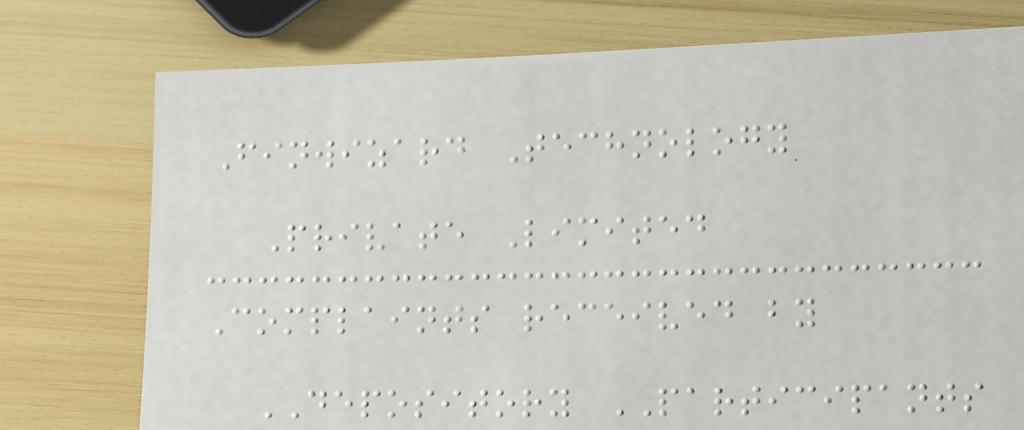Finwizard Technology
Private Limited
Complaints received by
DEPOSITORY PARTICIPANTS
